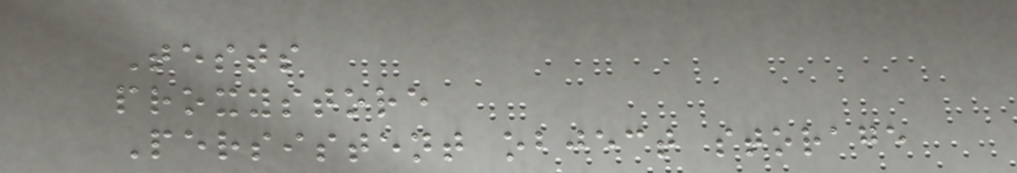Tests
proxystore
Persistent object storage
